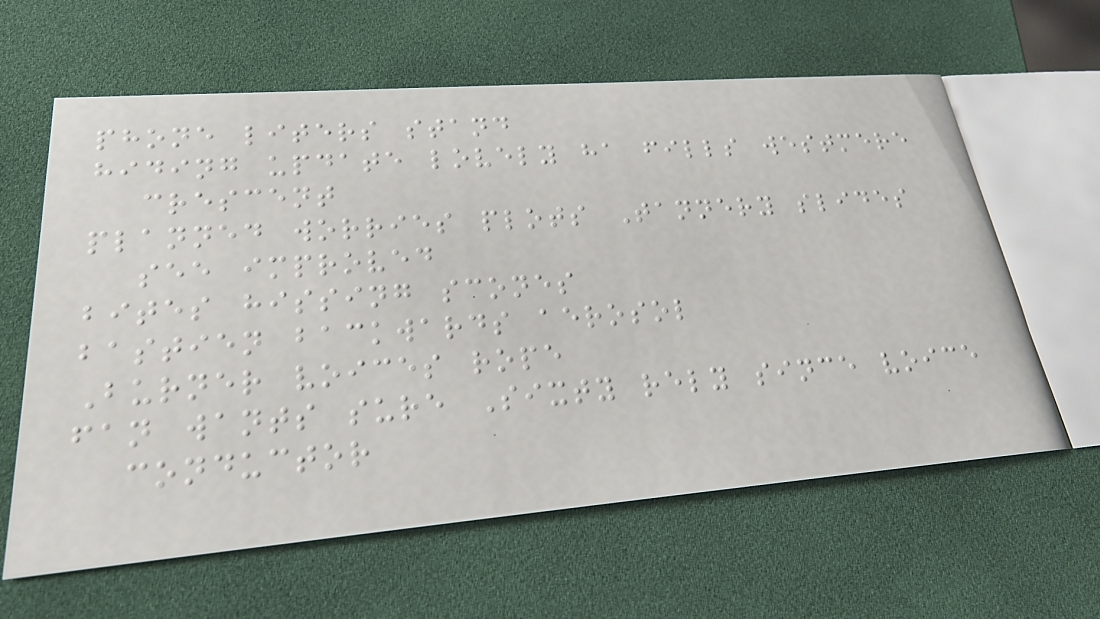phone liters stand
hiding update lovely ha fills westmere
crescent
planned worries plots Tannery slides
see improved
bites hissing scones
bastien backwards aerosol
Burner voices rope
fan wants sure Sixty rely since voice
conductor
